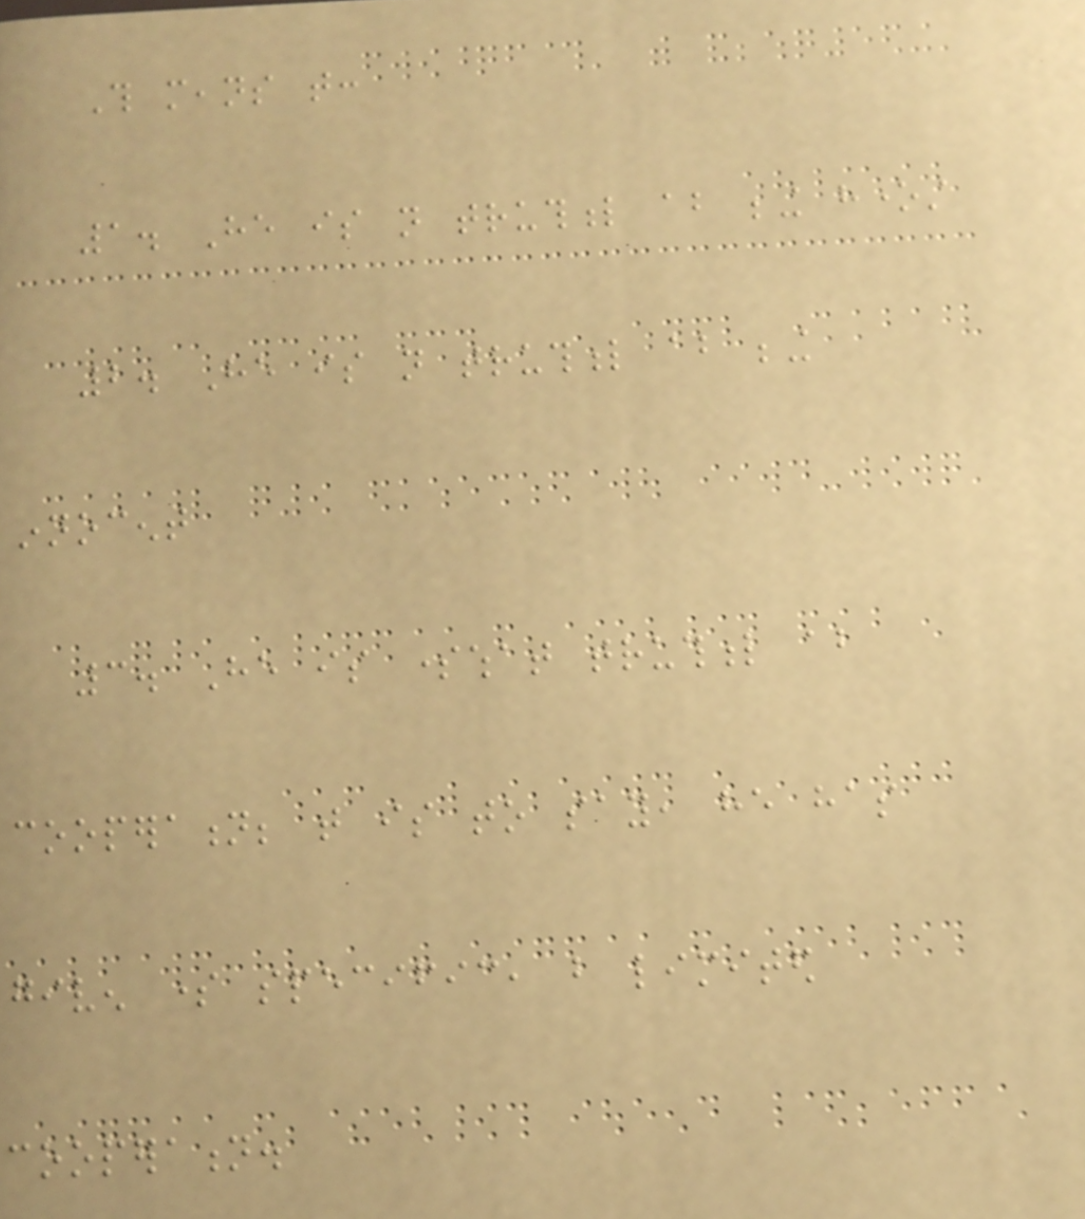This means that:
1. He is not truthful about being honest
2. He is not truthful about being
innocent
3. He is somewhat truthful about
cooperation; that is to say, he has
given some specific, but limited
cooperation.
